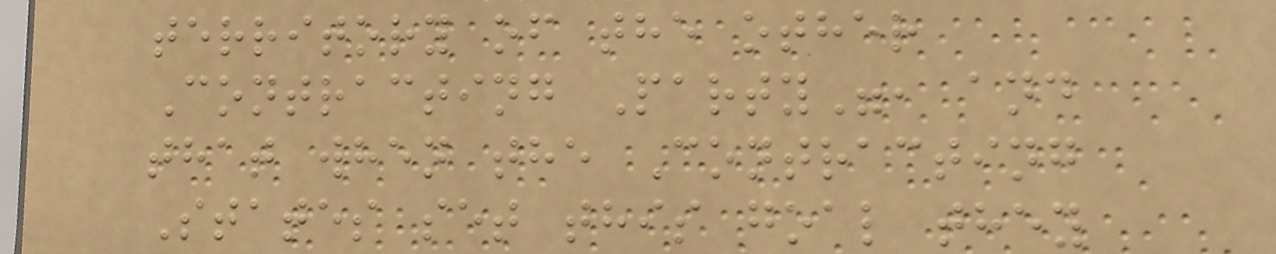territory of the other
Contracting Party", and
that when the Contracting
States set this goal they
